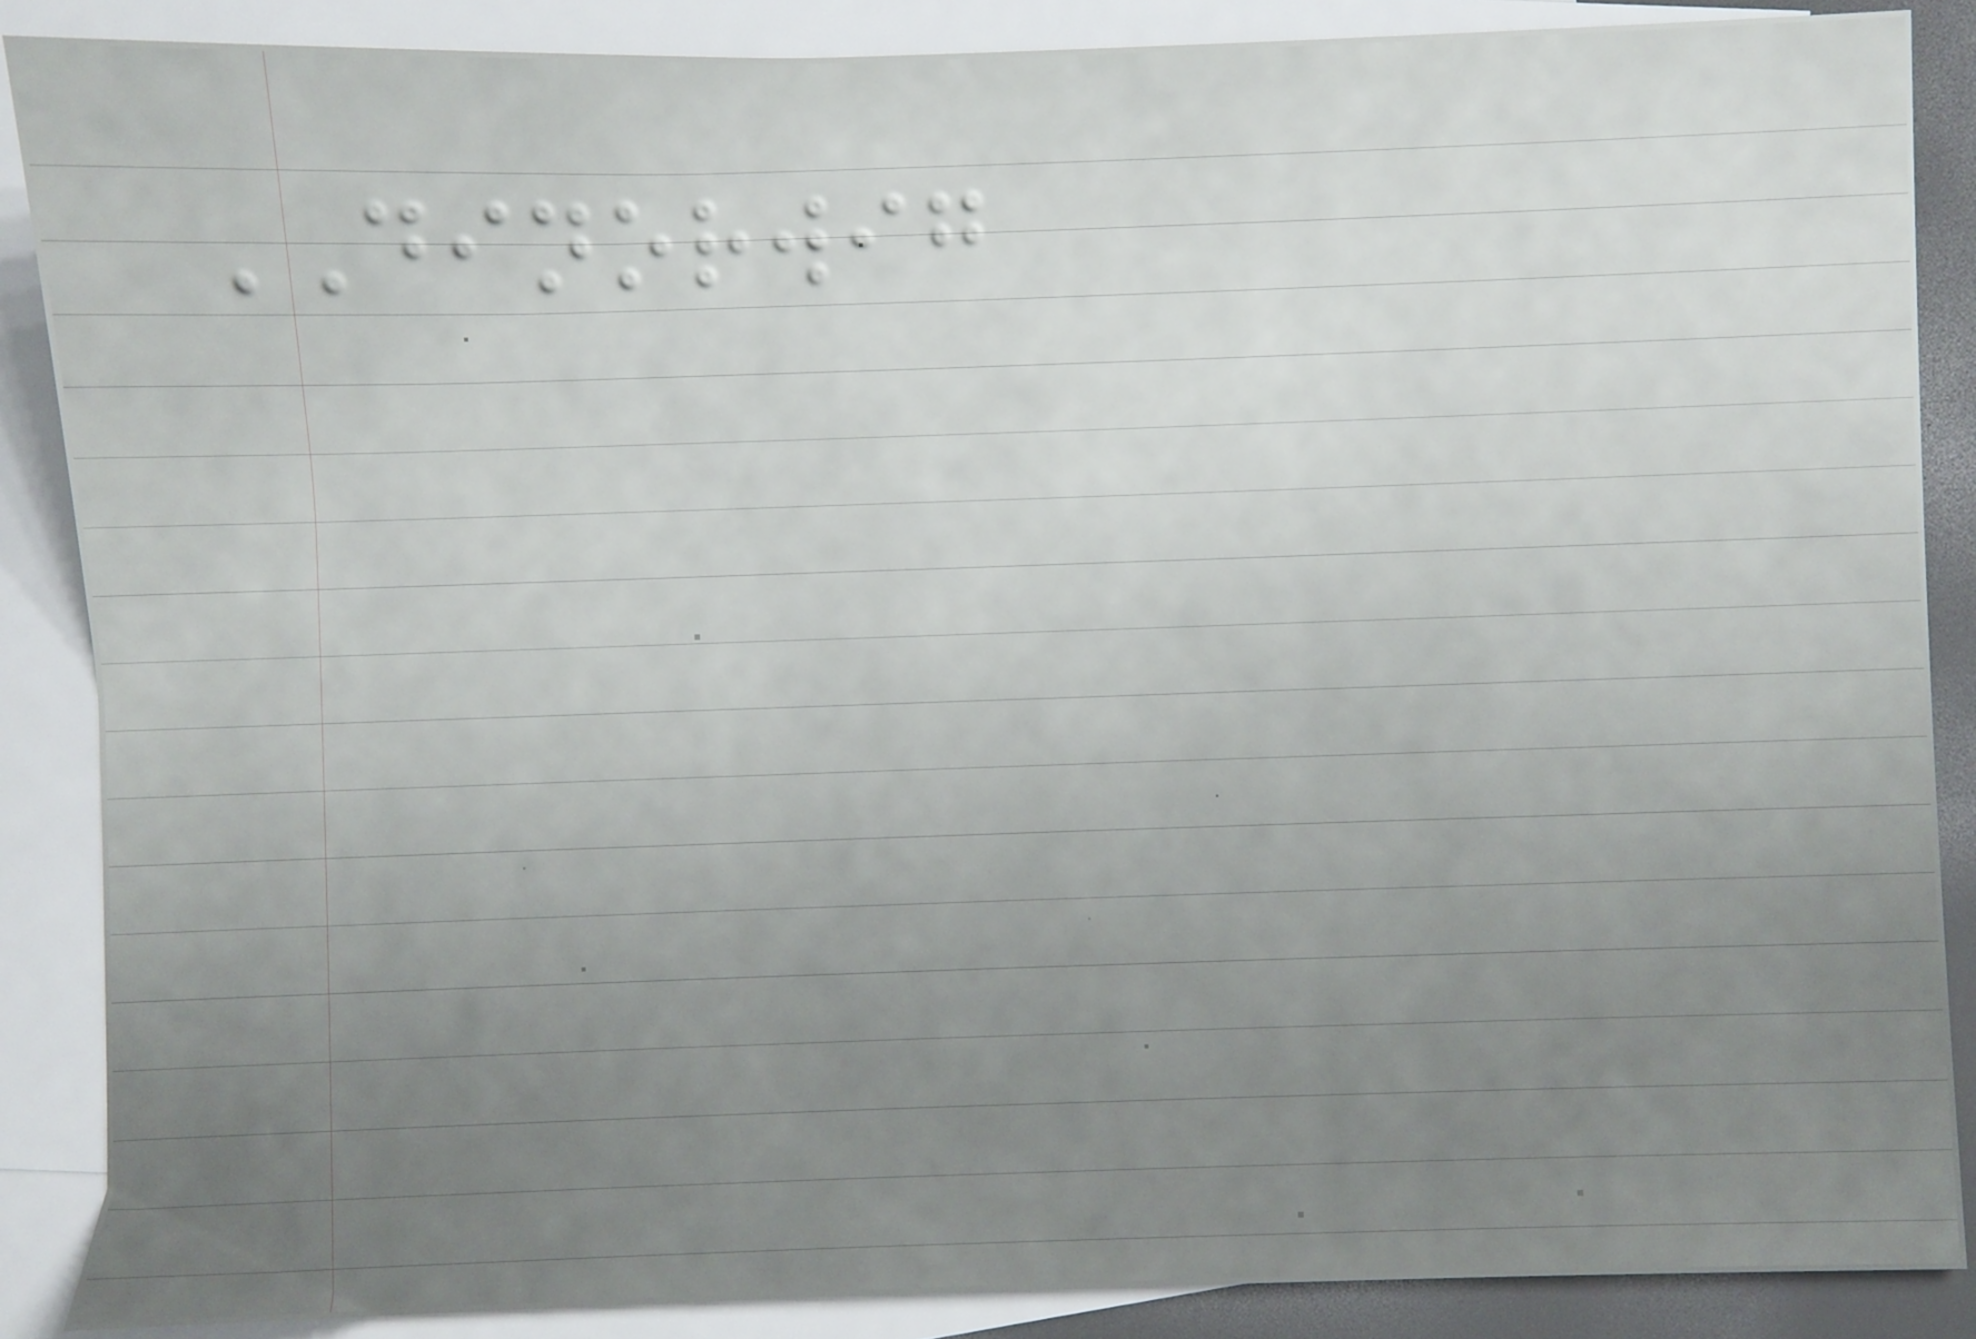DINORWIG
